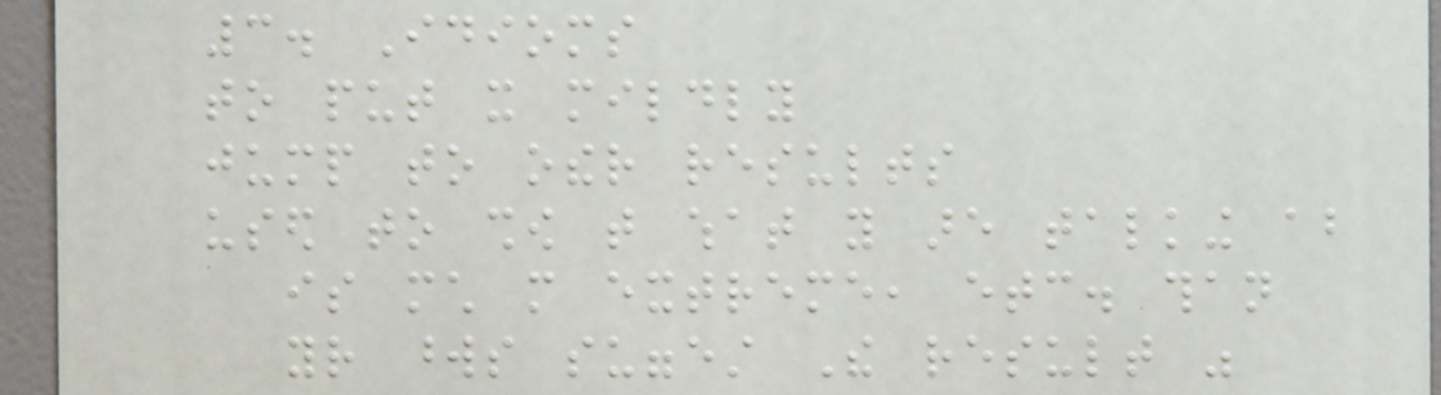3. Idioms
to put it mildly
jump to other results
used to show that what you are talking about
is much more extreme, etc. than
your words suggest The result was
